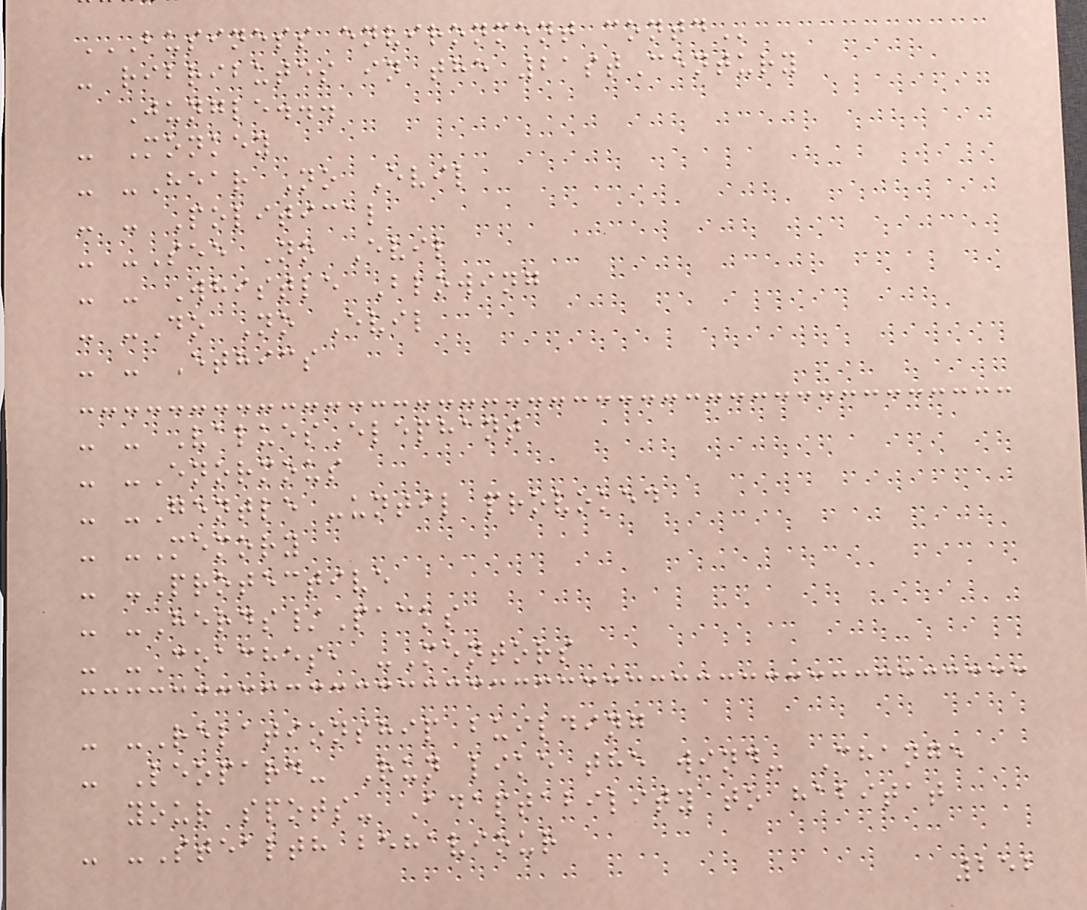BUSINESS ENVIRONMENT CONTD
- ribributes in the 21stCentury
Jungle...
- Monkey
- -Hear No Evil
- - Political
- -See No Evil
- - Whistle Blowing
- -Do No Evil
- - Ethics
- - ValuesElephant
- -Enormous
- -Gentle -until provoked
- -Memory
- -Protective
- -Herds/Packs
- -Coaches, -Mentors
- -Relationship building
- Leopard- Run like the wind- Change
your spots- Adaptability to habitat
- -Stealth behaviour
252
